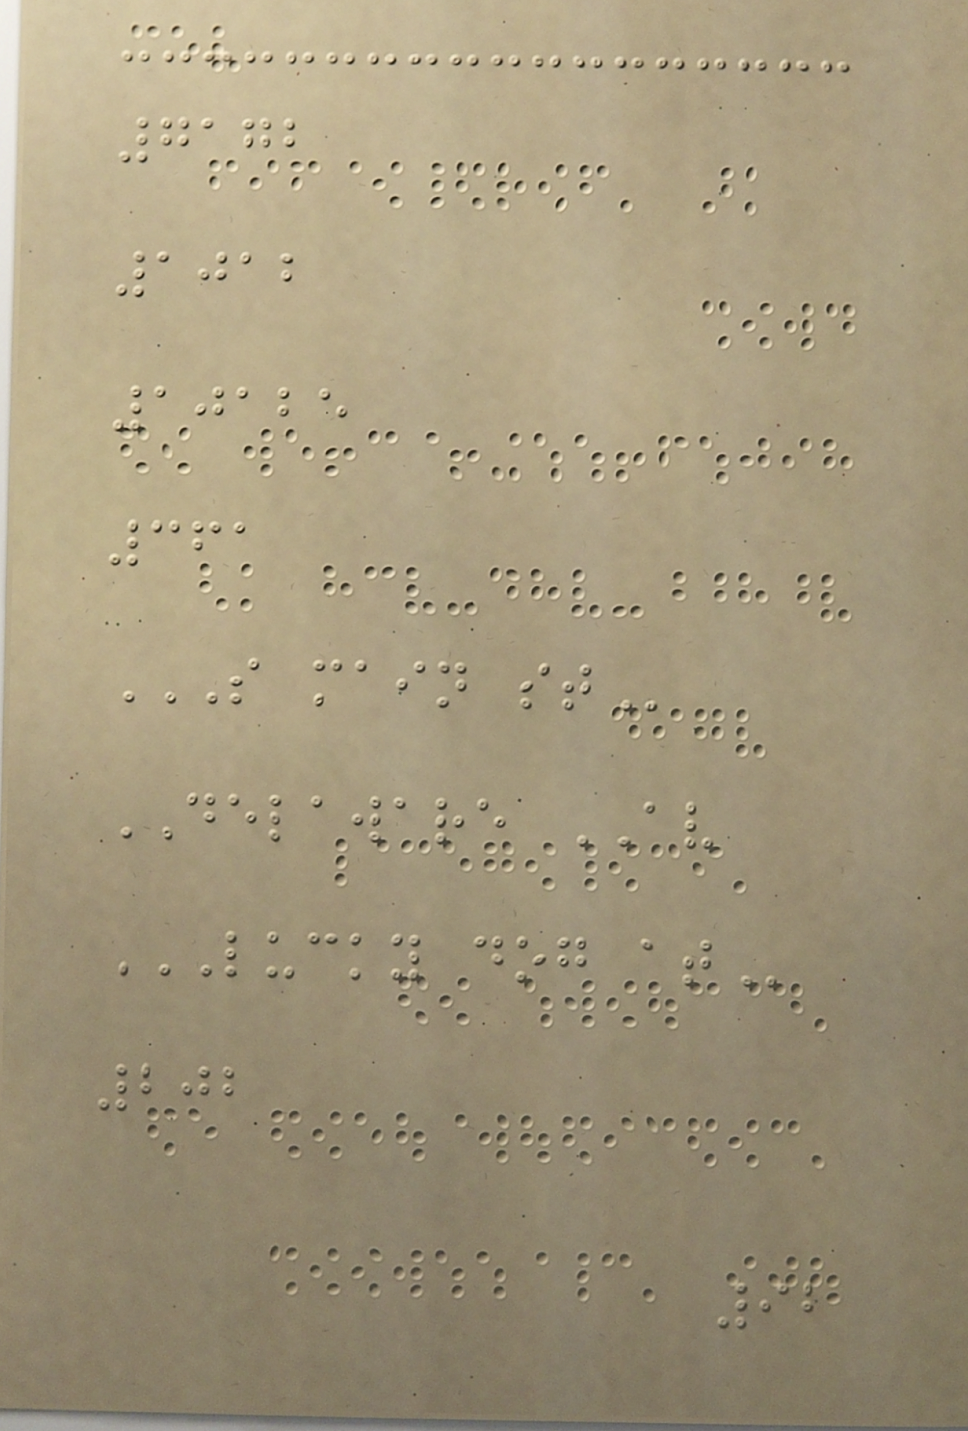7172
1012
10125
361
S MAIN ST
DELAWARE AV
LUCKY DOG AT
202
92
